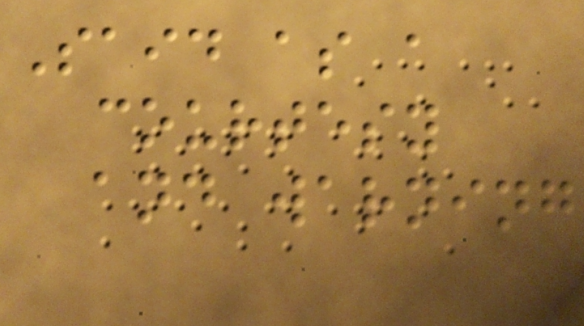Said as a
courtesy
and warning
